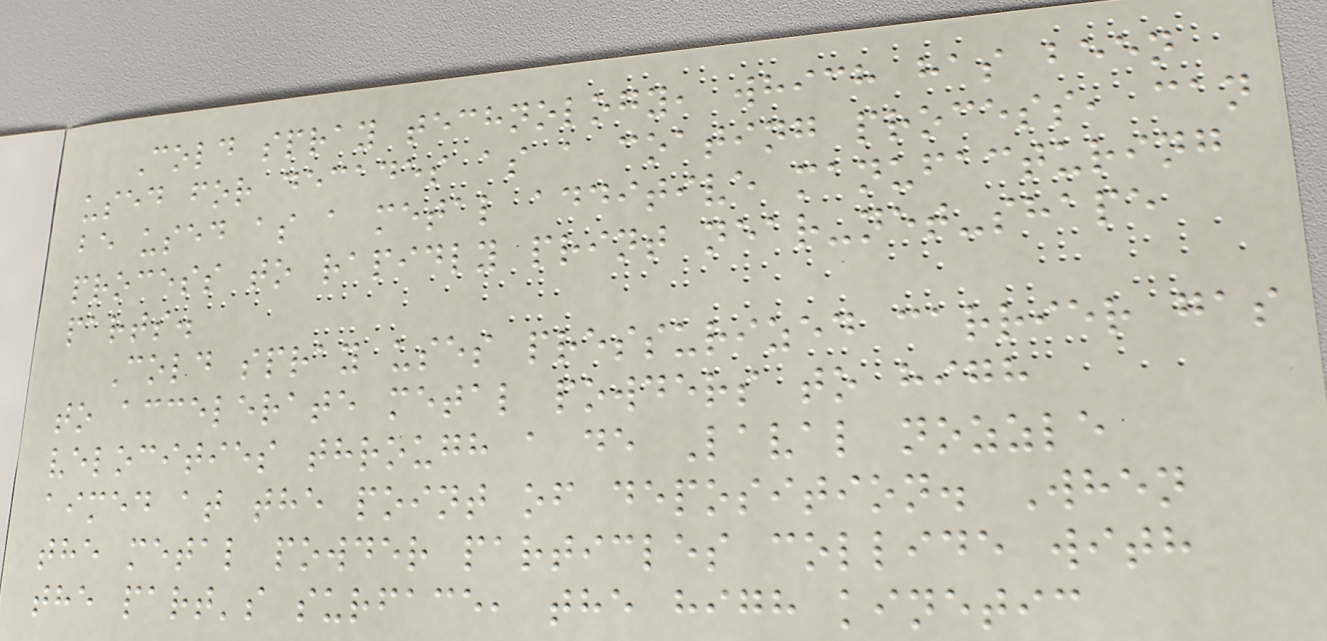Cold spray technology, which has been
used for decades as a coating process, can
be used as a metal additive manufacturing
process to rapidly print near-net-shape
parts.
Cold spray uses pressurized carrier gas
to accelerate metal powders to high
velocities through a de Laval nozzle
aimed at the point of deposition. When
the metal powder particles collide with
the part's surface, the high kinetic
